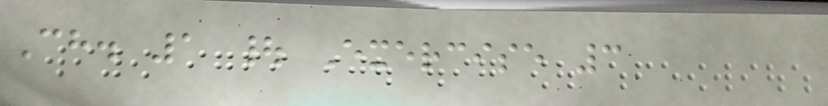Ch. 1 | Exercise 3
